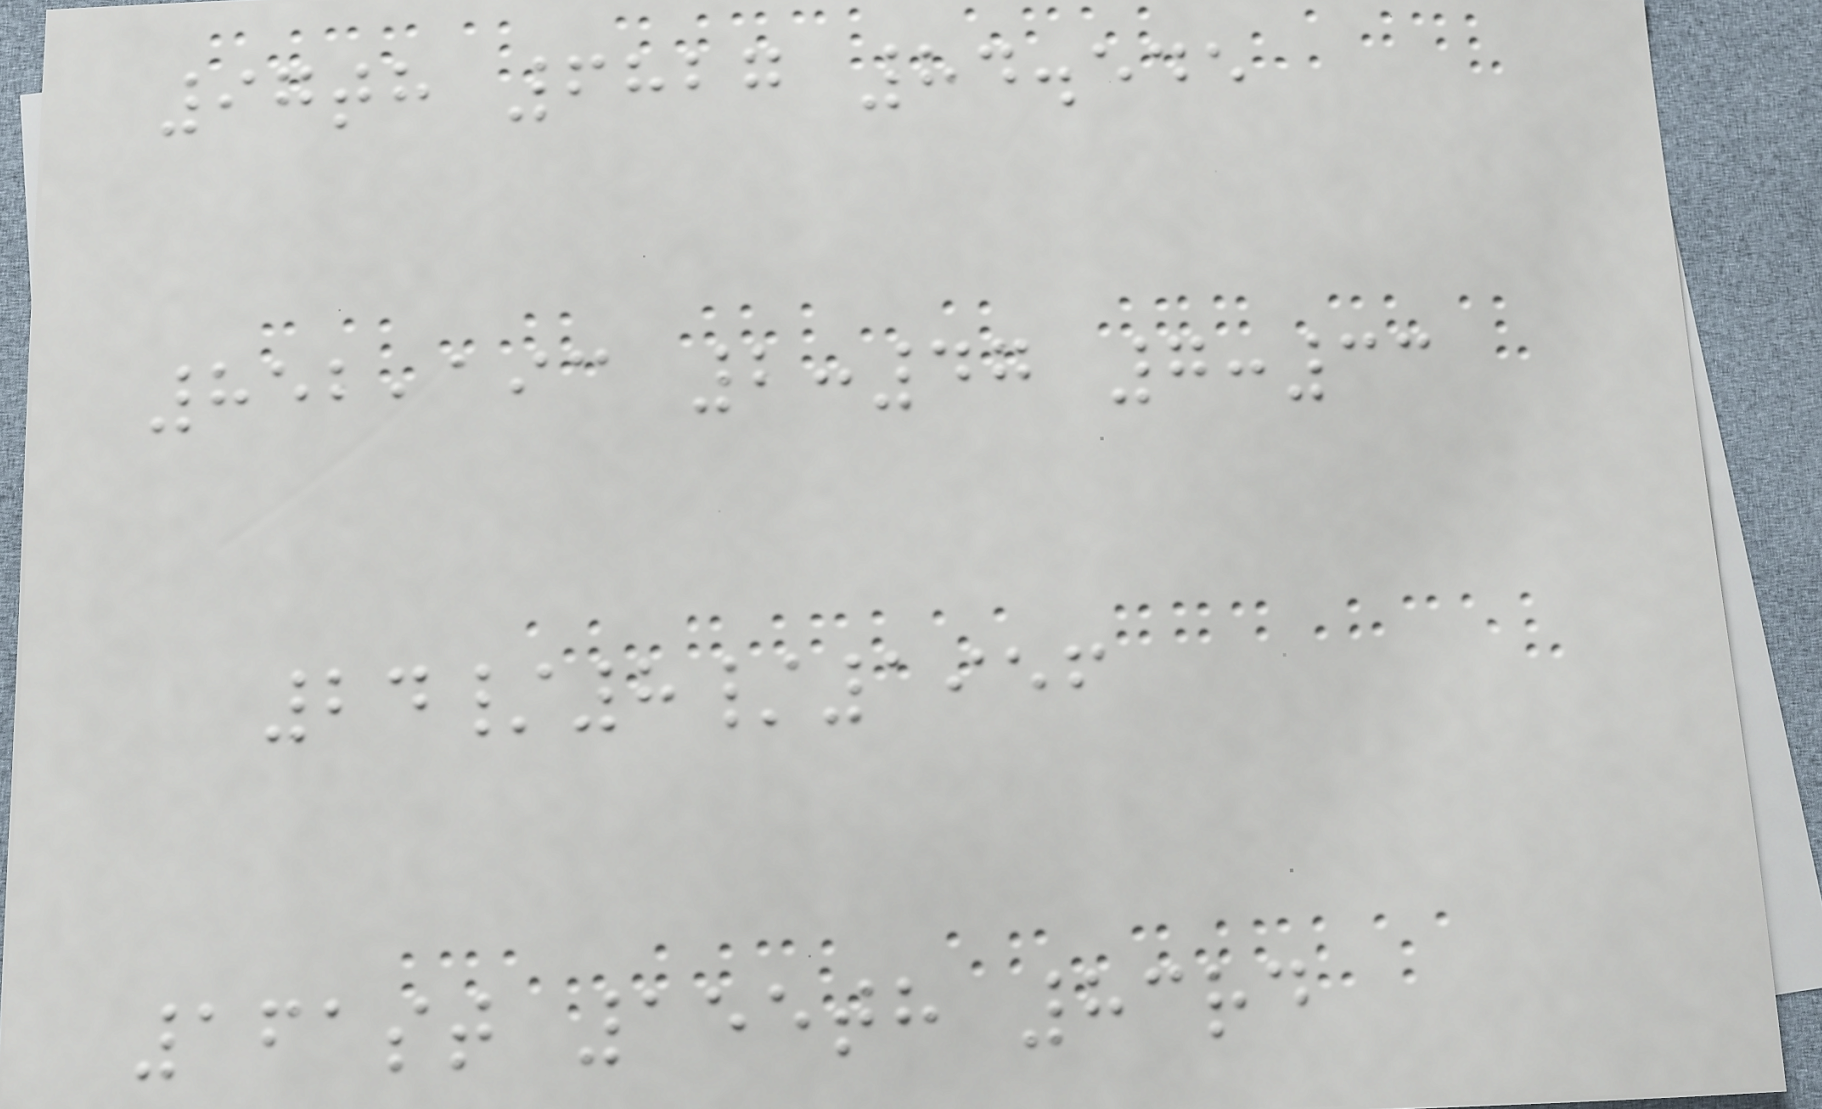97th 6827 84.545
852,193 2:47 7:33
24/8/1956
161st 155th 83rd
